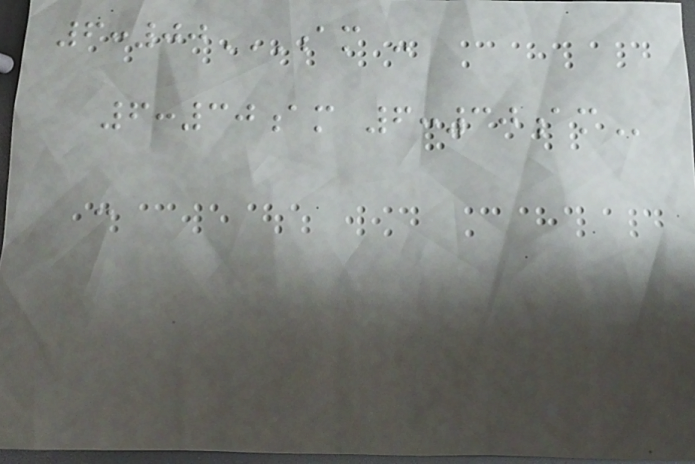6:00AM -
6:30AM 6:30AM
-
